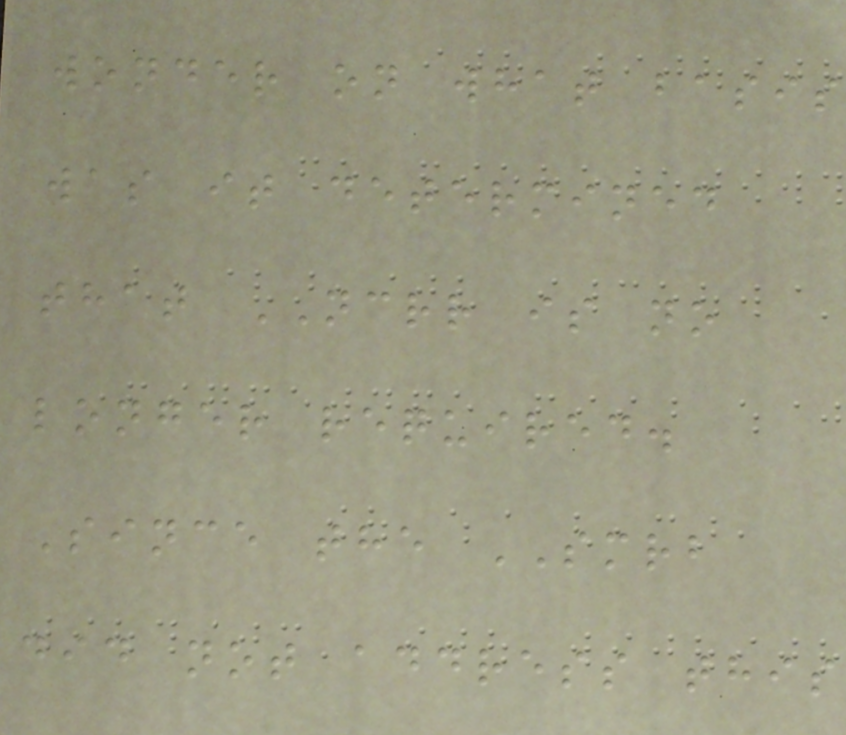wonder on what basis
was it determined
that NCRR is no
longer required.
Since the SMRB
did not address this
